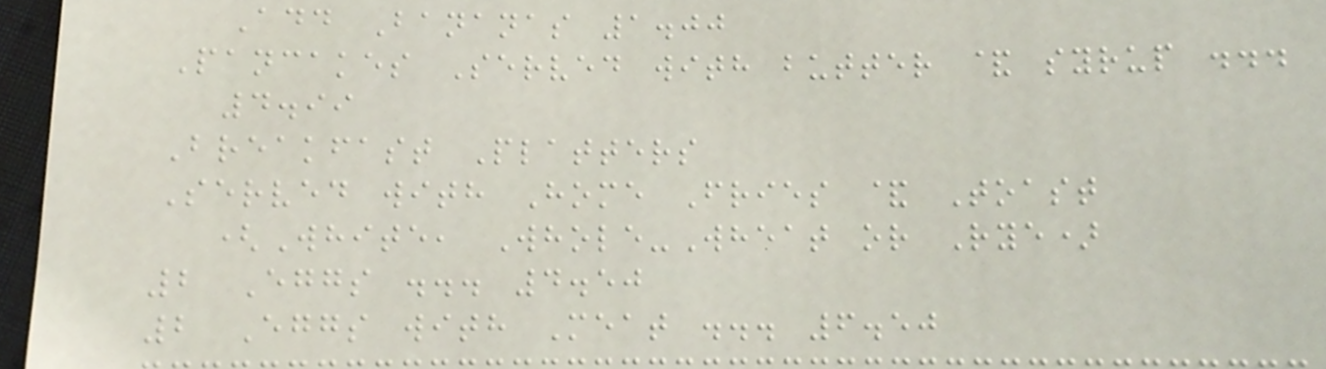Add Bananas 1.00
Pancakes Served with butter & syrup ...
4.99
Breakfast Platters
Served with Home Fries & Toast
(White, Whole-Wheat or Rye)
2 Eggs ... 4.50
2 Eggs with Meat ... 6.50
